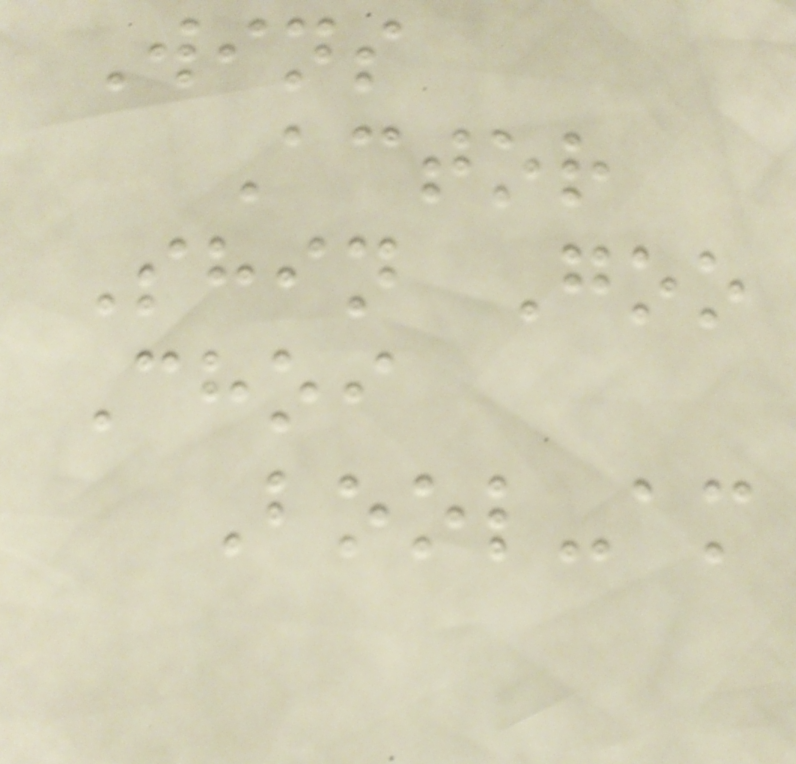Wins
Actor
Shin Goo
Choi
Bool-am
